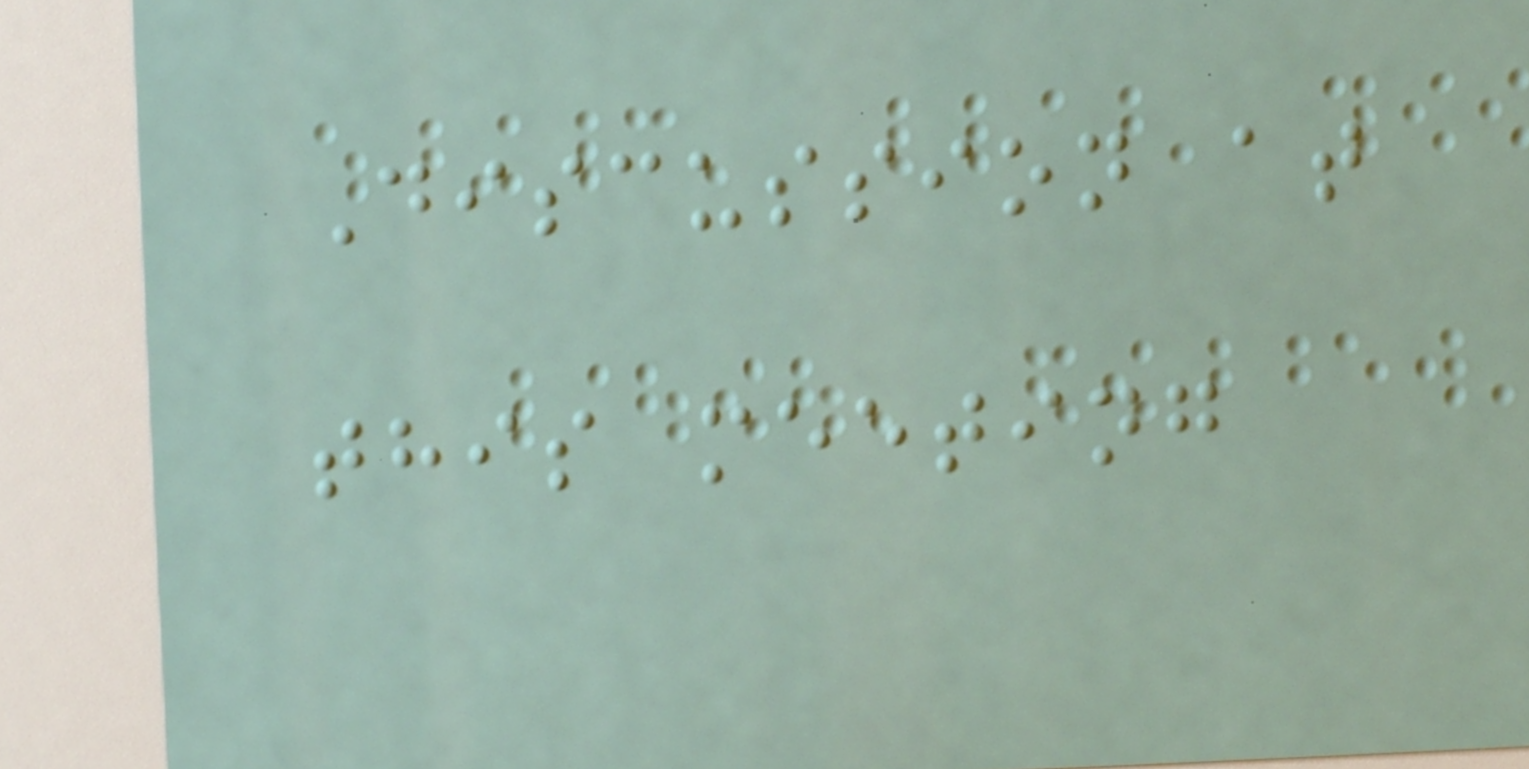Discussion at
this meeting
